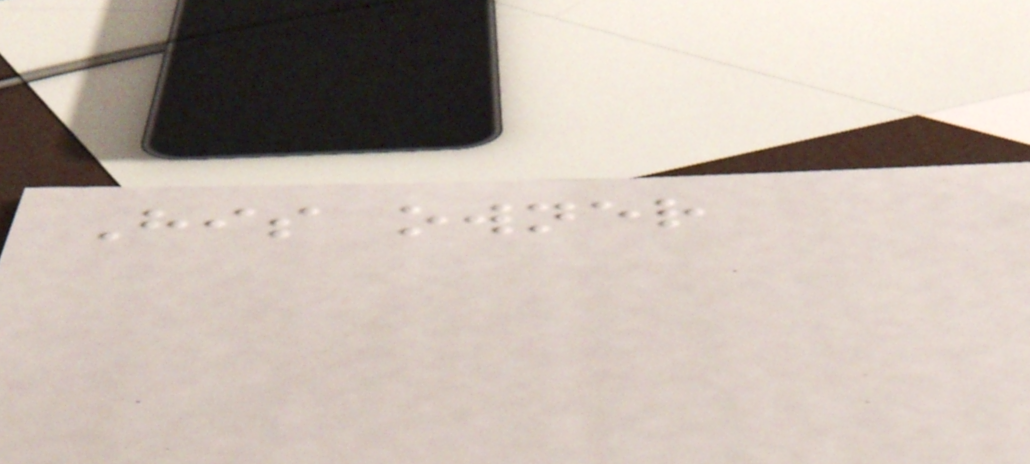His owner
